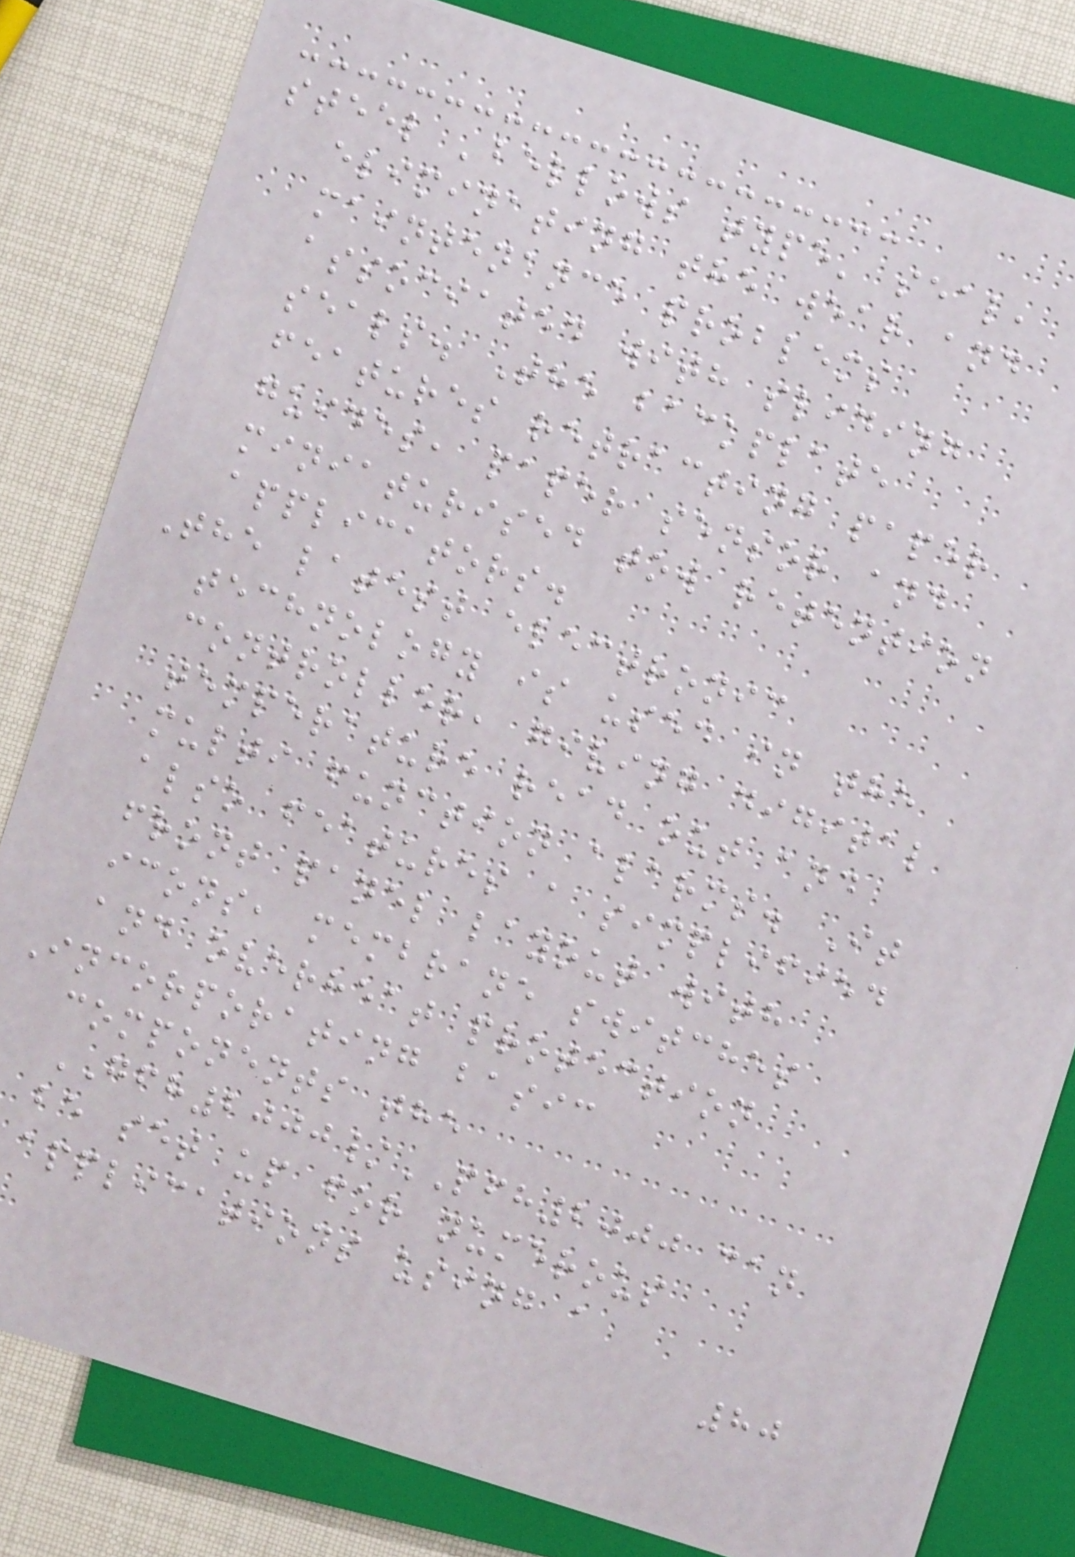steel 'bellows type' seal,
eliminating the wear and
maintenance problems
associated with sliding
seals. The backplate
features retracting paper
guides, paper sensor and
miniaturised tow retention
applicators.
The latest electronic
technology is used in the
controller, giving digital
temperature read out and
multi function alarms. It
also features a simplified
front panel layout with
icons, membrane switches
and overheat protection
Incorporating basic
components the
GFH2000/PFH2000 can
be set up for numerous
applications using a
80
